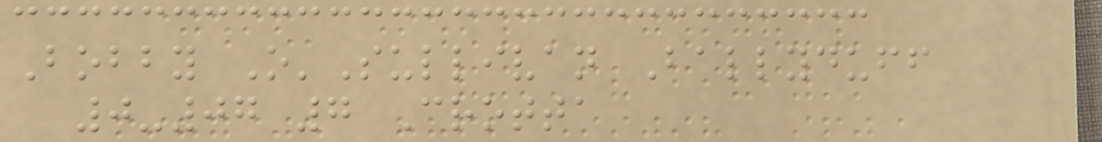Bobby O'Sullivan Ballyduff
0-07 7 Crotta
